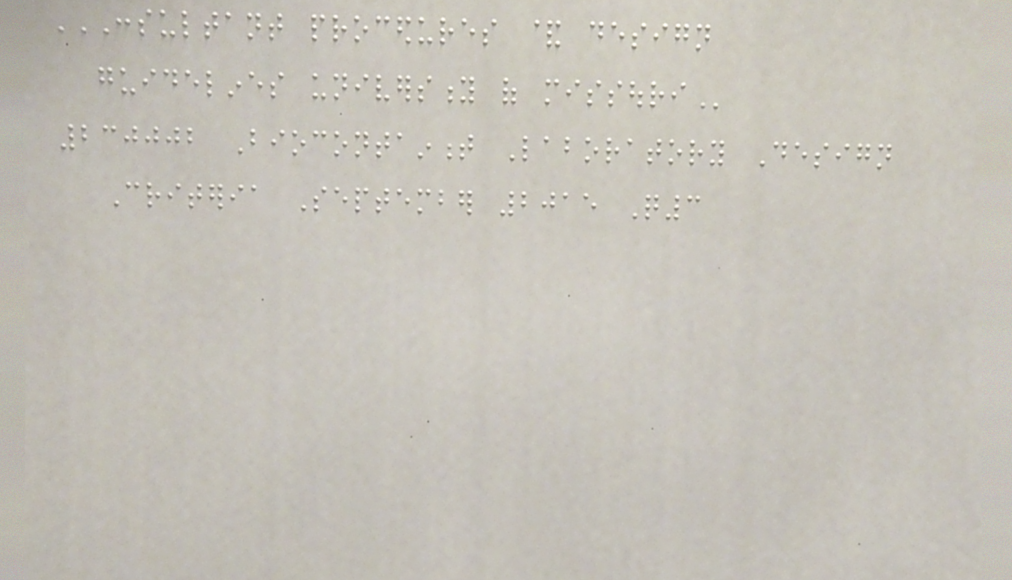CONSULTANT PROCEDURES & DESIGN
GUIDELINES UNIVERSITY OF MISSOURI
230002 Biocontainment Laboratory Design
Criteria September 2015 Q3
